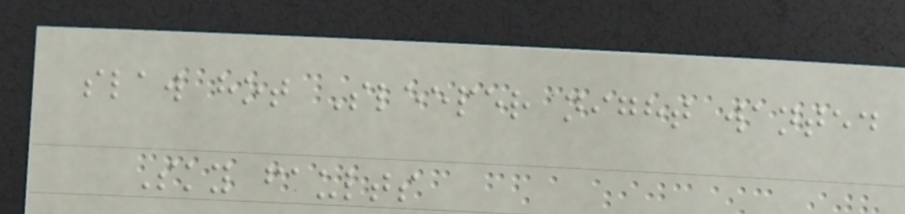slaw hot Sleeper night wanted
Sky faults
